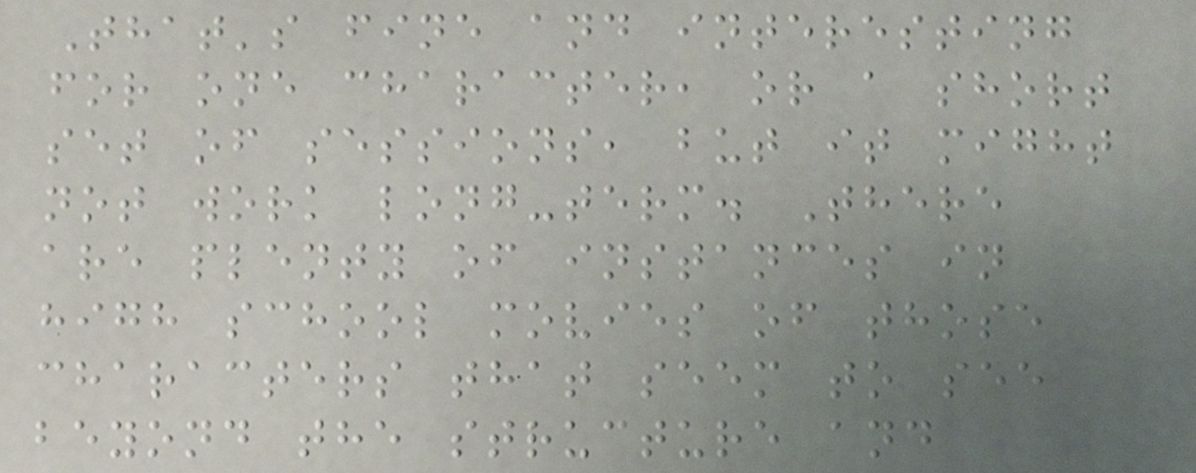That's fine and interesting
for one character, or a short
set of sessions, but it might
not work long-term. There
are plenty of instances in
high school movies of those
characters that seem to see
beyond the structure and
